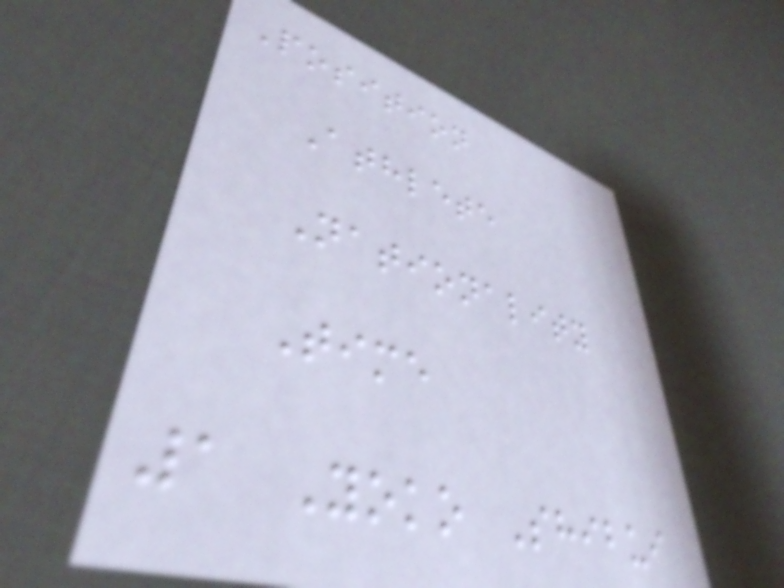Position
Athlete
Nationality
Time
1 Yoko Shibui
